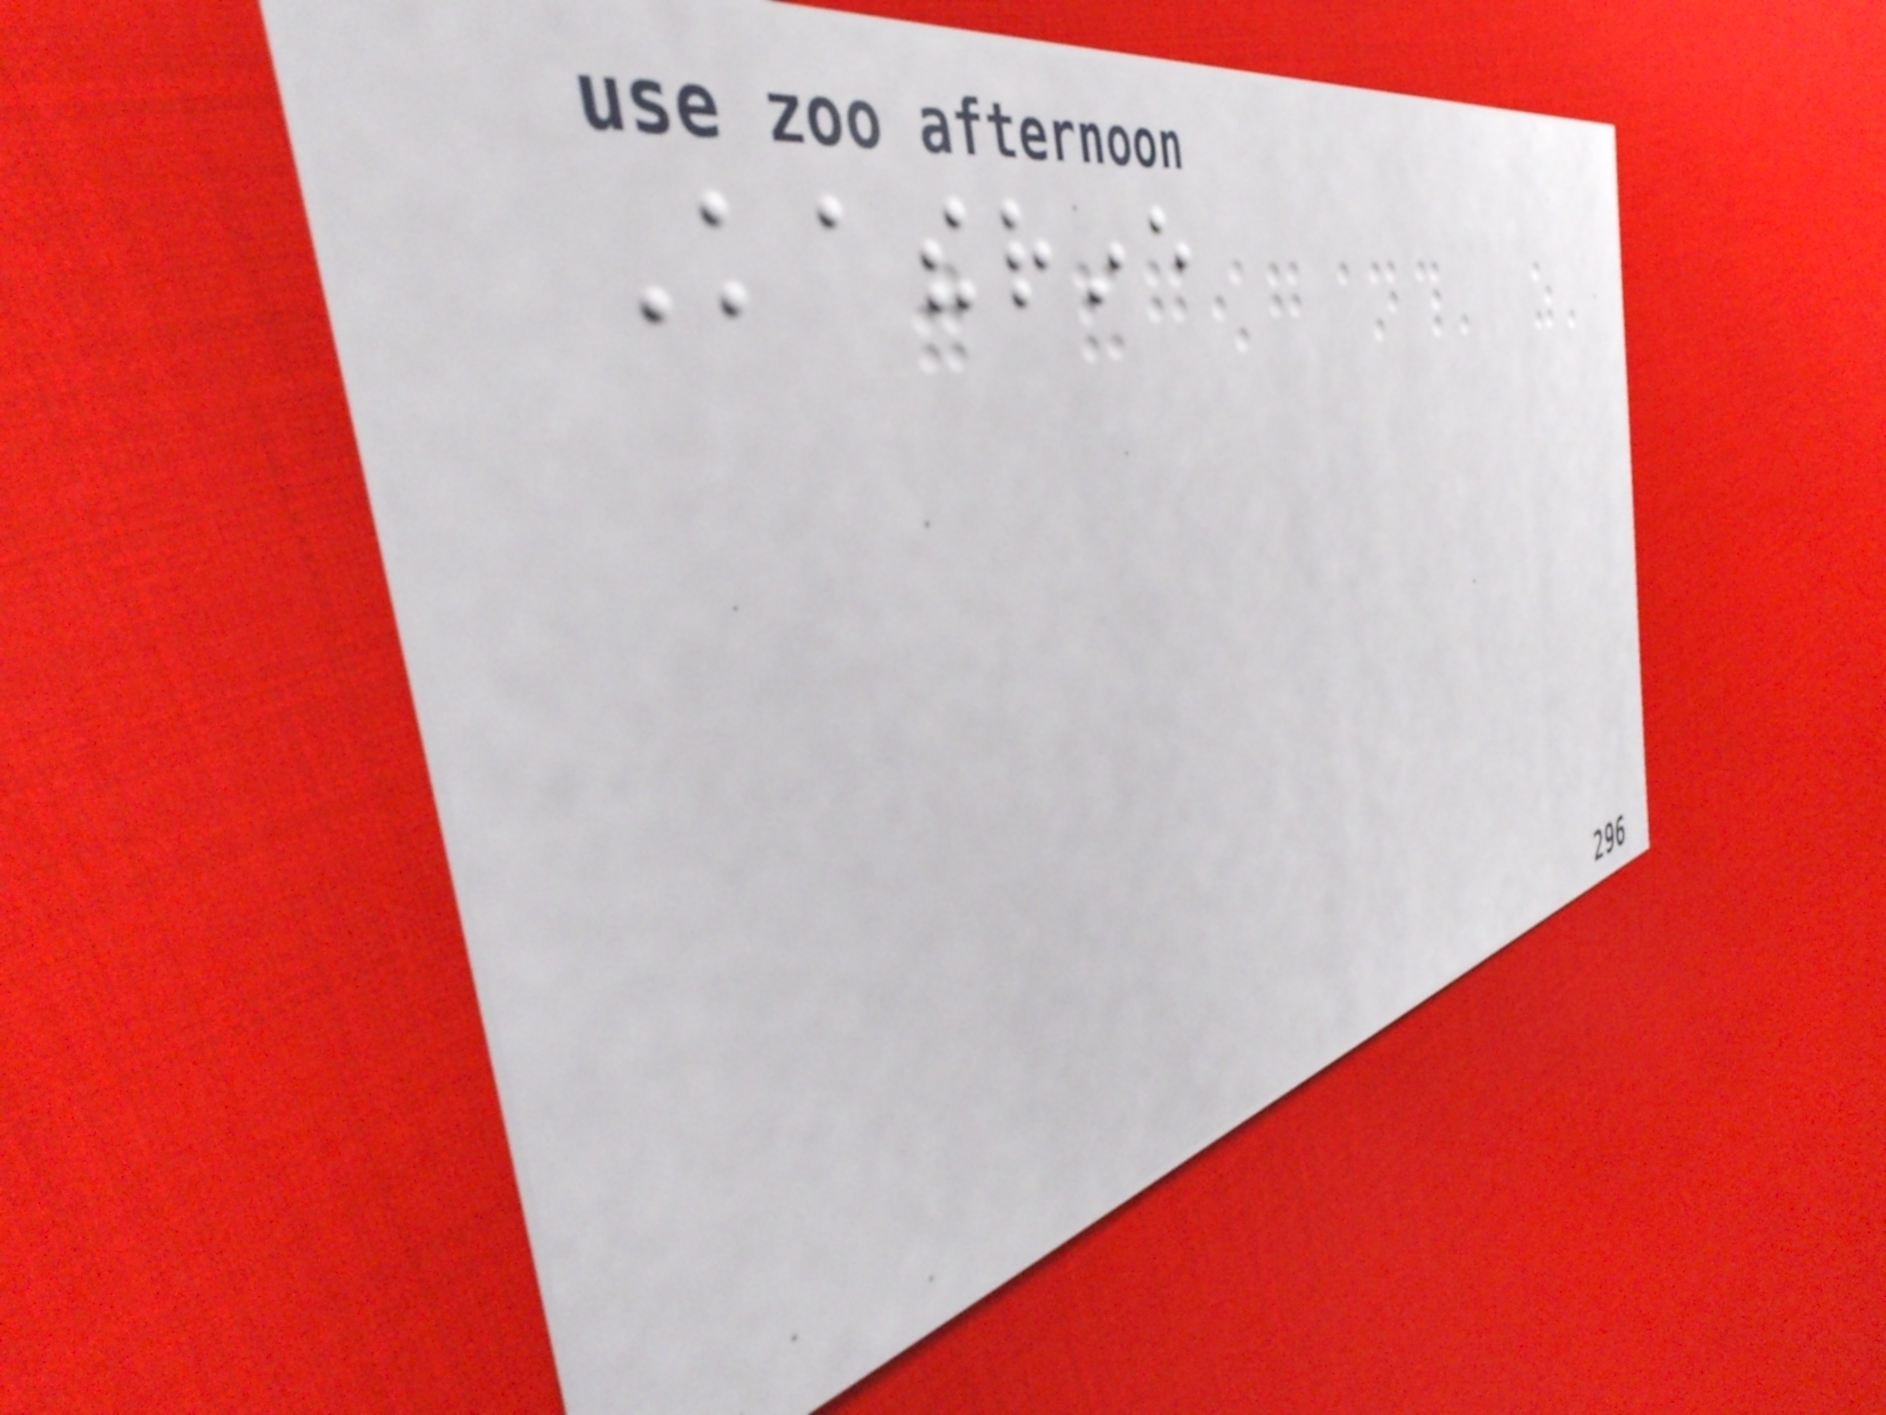Katherine
